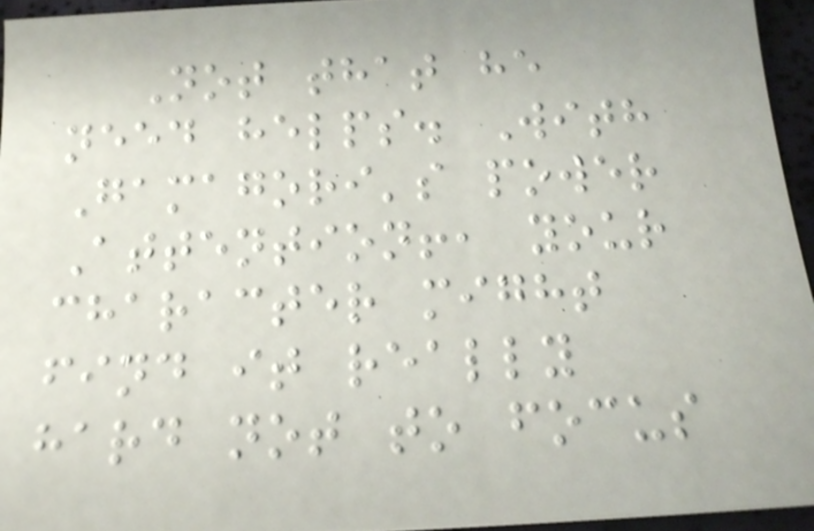Not that he
need helps. With
Gamagori's power
Attention!, your
character might
find it really
hard not to focus
